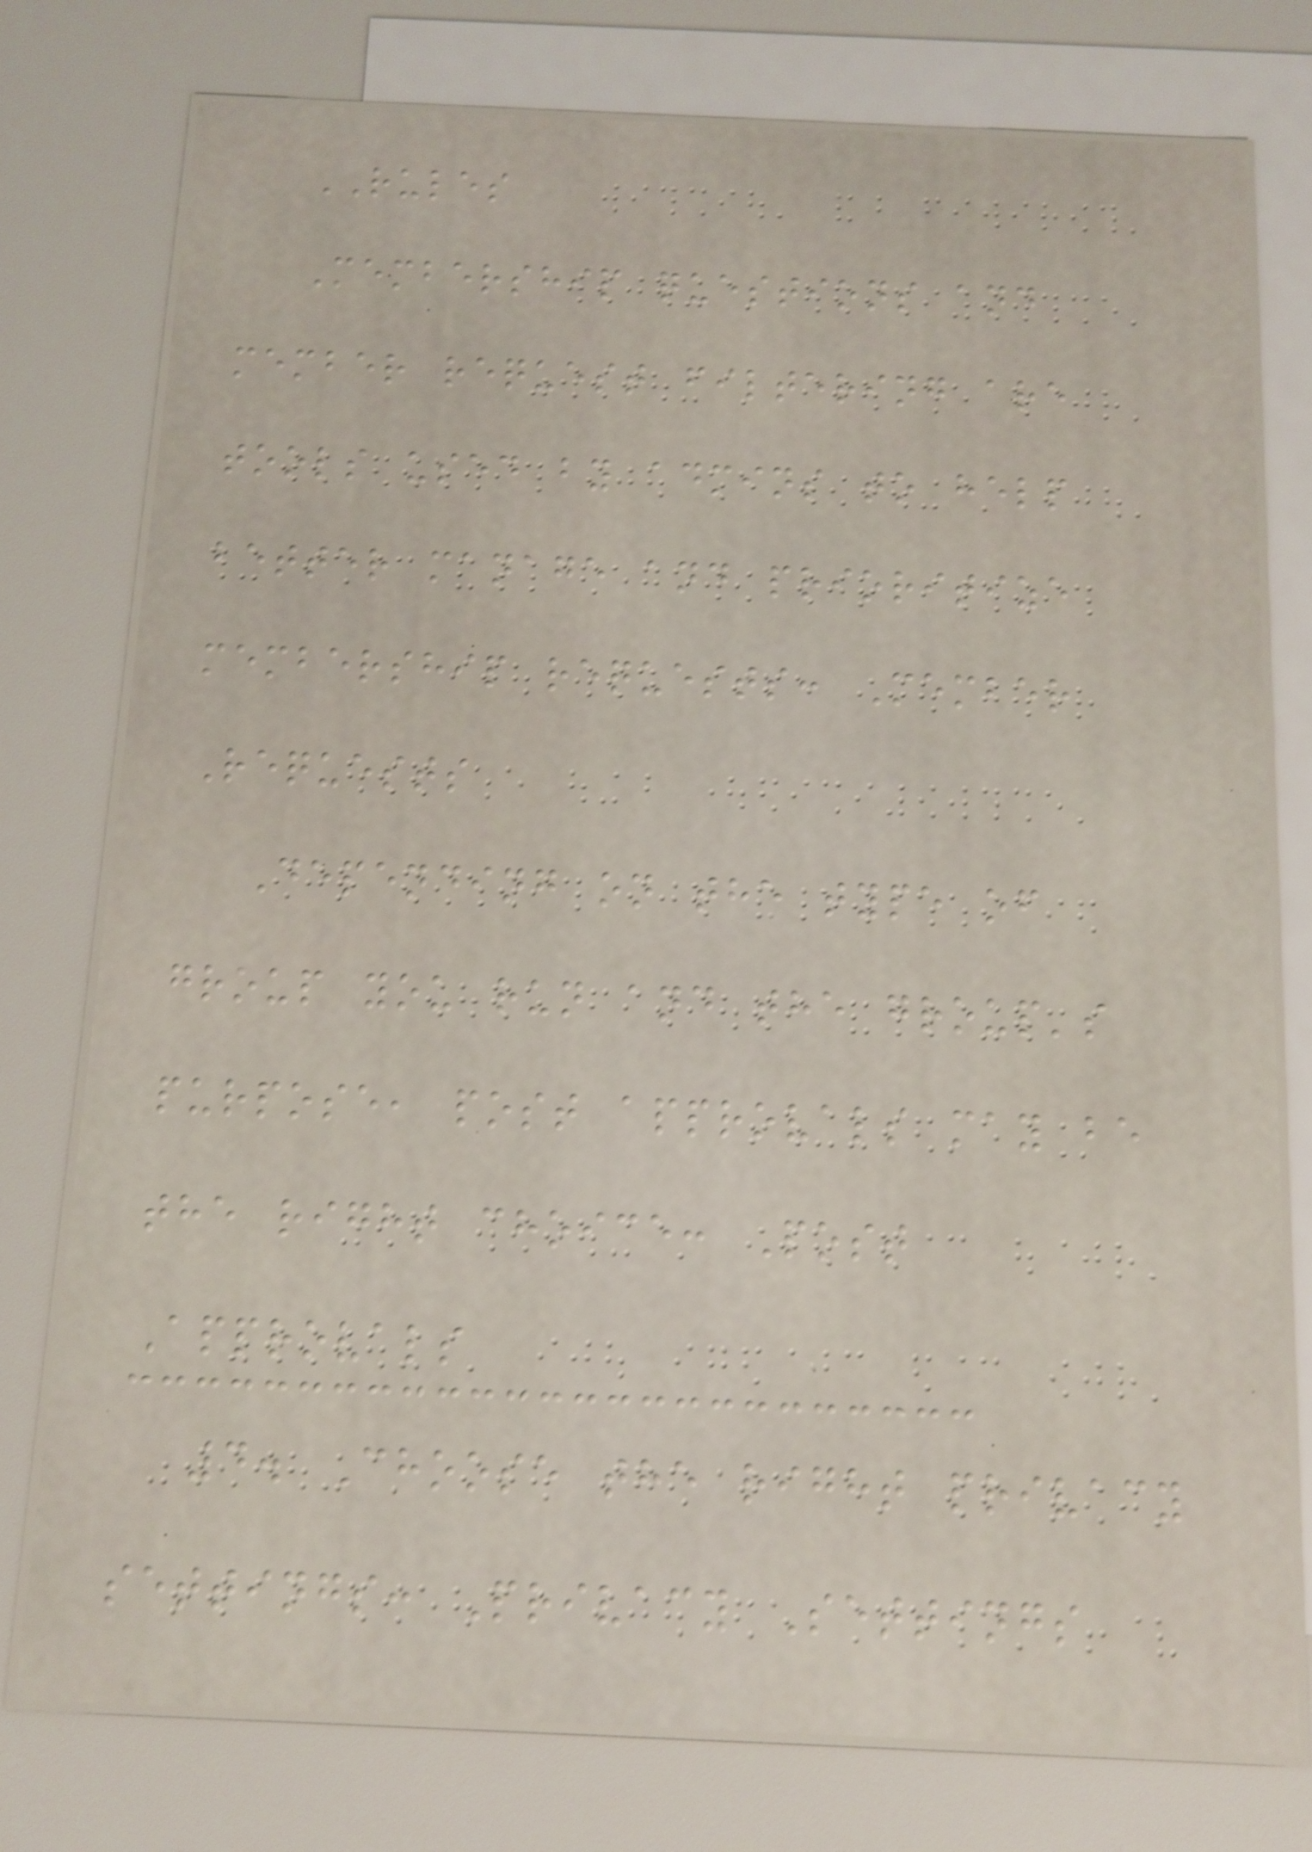RULES
Membership questions and
member request filtering are
tools used by admins to help
better manage and prioritize
membership requests: Member
Requests
Depending on the type of
group you run and the group's
purpose, post approvals may be
the right choice: Post
Approvals
4. Choose the right privacy
settings: Privacy Settings
